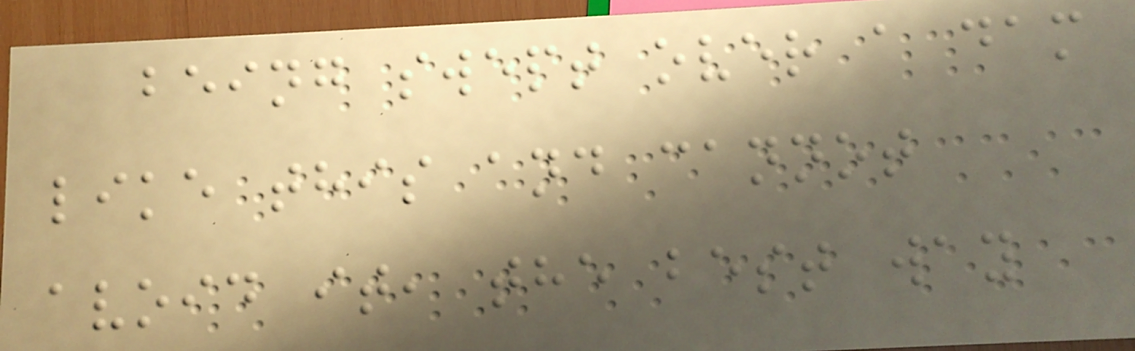being swept over a dam
like this and cannot
avoid it, the best way
